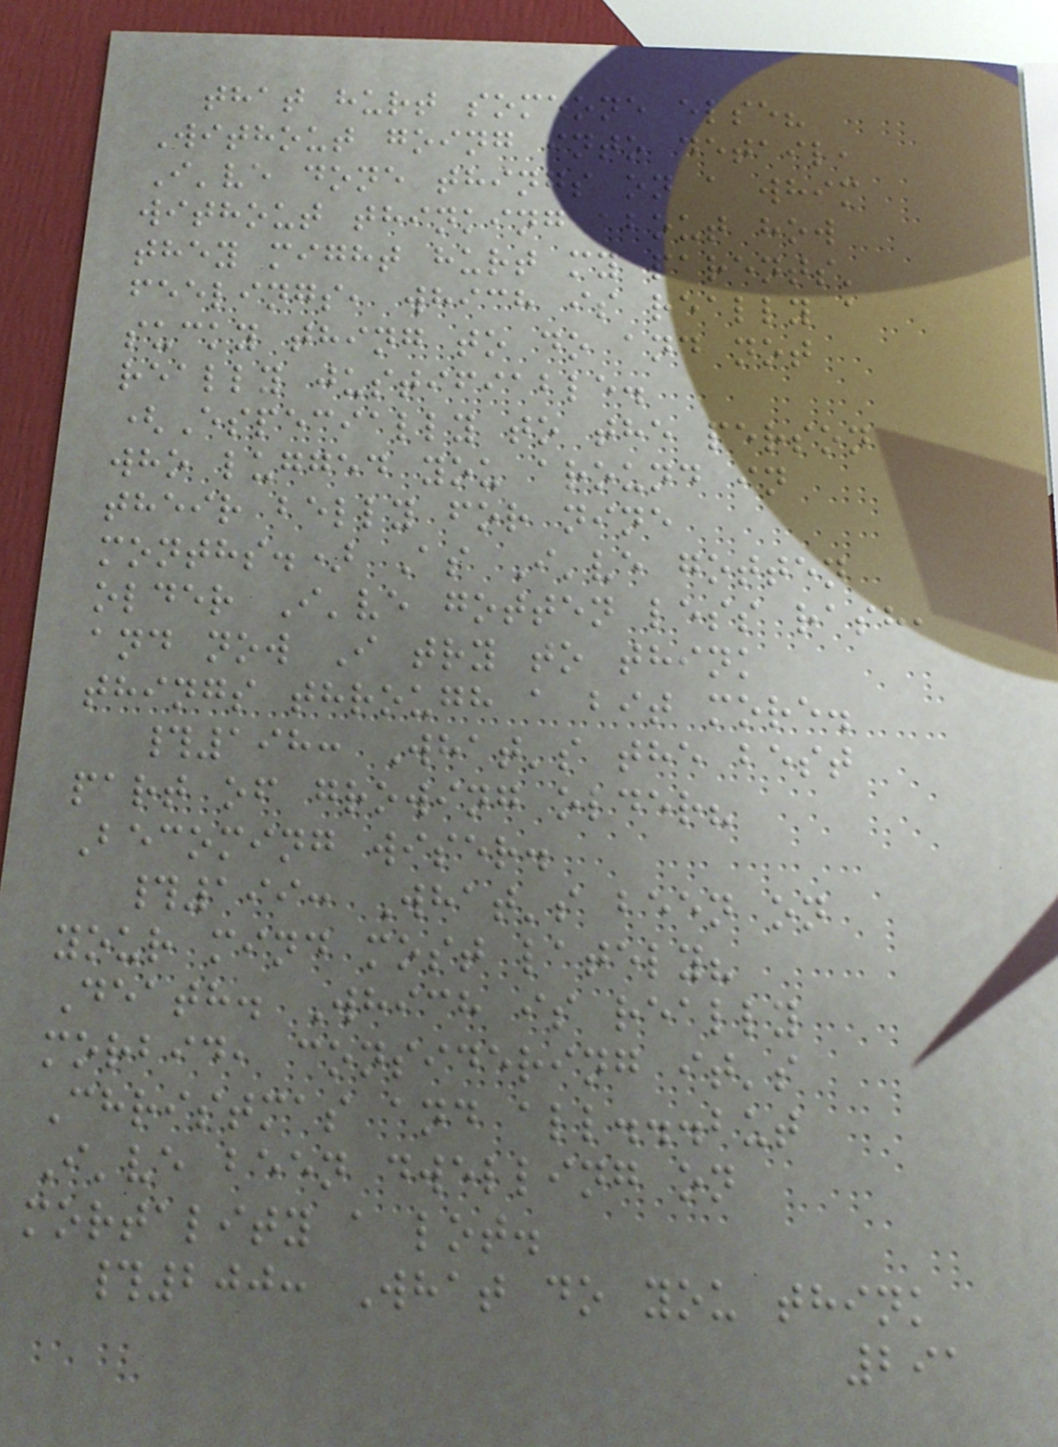that hurt someone else?
Without going into detail,
I've done things on a whim
without thinking about how
they might hurt my parents'
feelings, which is really a
sucky thing to do and not
really justifiable.
(Especially to the person
who lugged you around in
their belly for nine
months.) As I've gotten
older I've gotten less rash,
and now I try to think
things through a bit more.
#198: What's the best
part of growing older?
Becoming wiser.
#199: What's been on
your mind most lately?
Death. Which is really
morbid, considering it's
Christmas and all...but
I've been dwelling on
mortality a lot.
#200: What do you think
291
